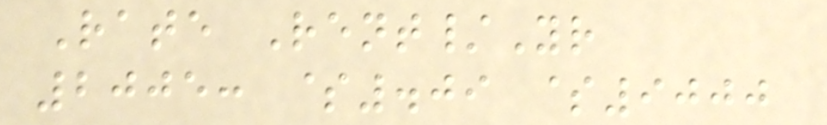Rate Rent/Yr
2005: $.09 $9000
